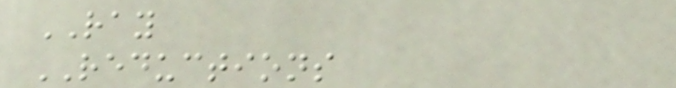RAY
REDUCTIONS
